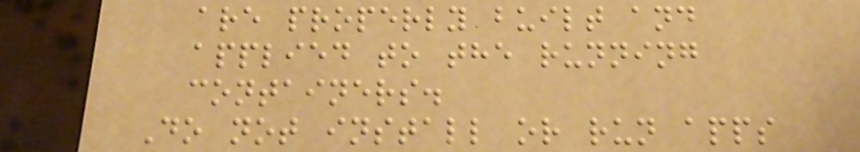are properly built and
applied to the running
containers.
Do not install or run apps
